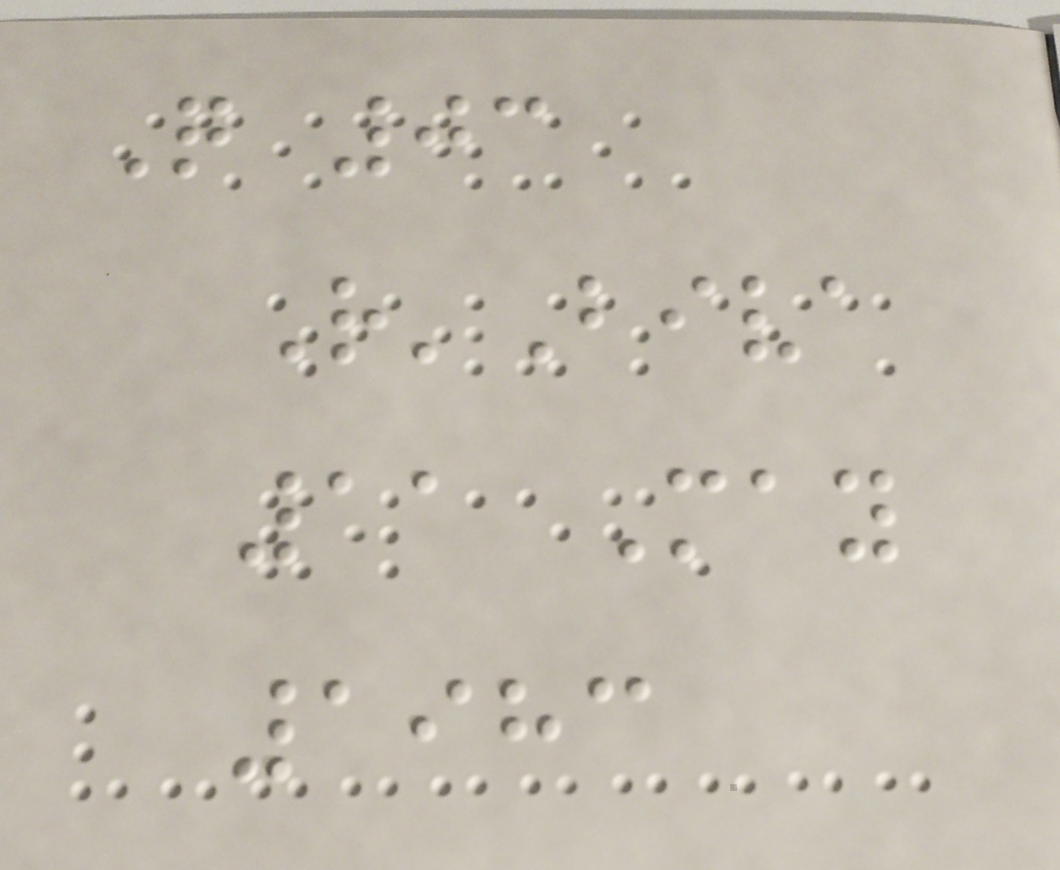Q 03
R'Biva
11 May
1983
